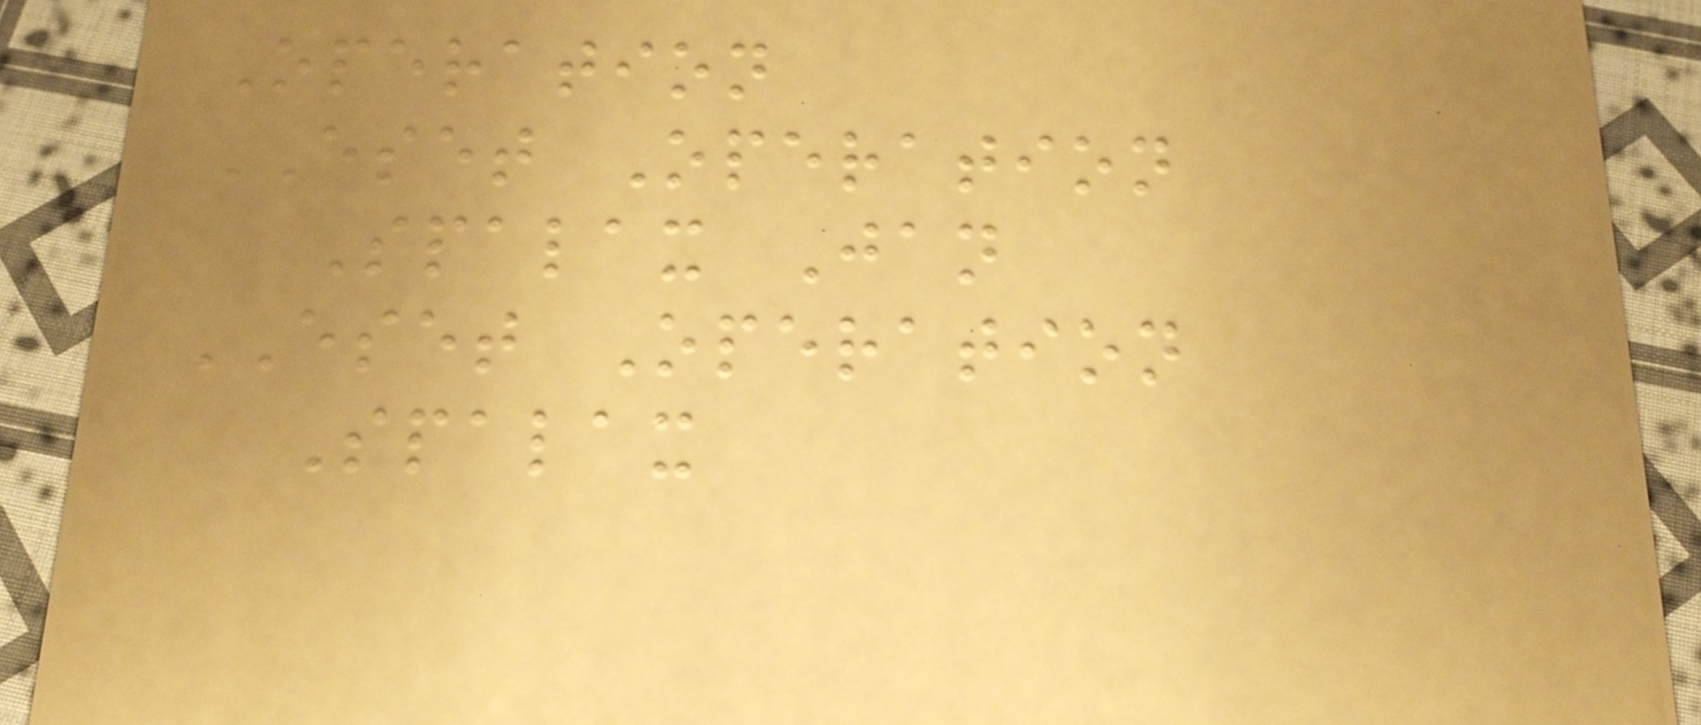Operation
ESET Operation
Spalax Jan
ESET Operation
Spalax
